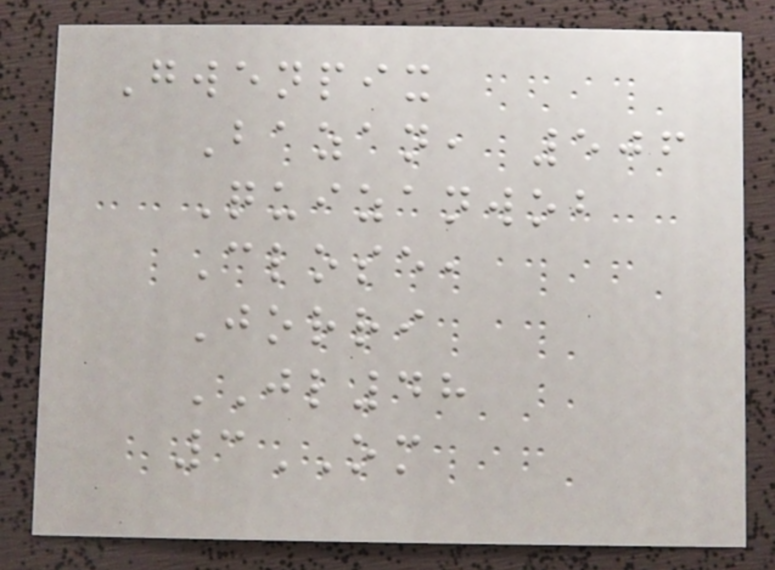Gwenpix
Bazan, 506
Quizanwob
Close,
Jorri
JL48
3OM
